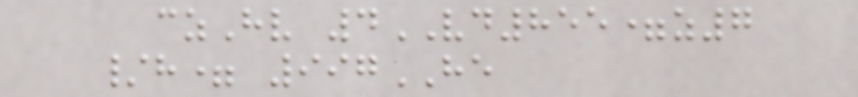czHv 4VD855=z7
/h= 997HE
